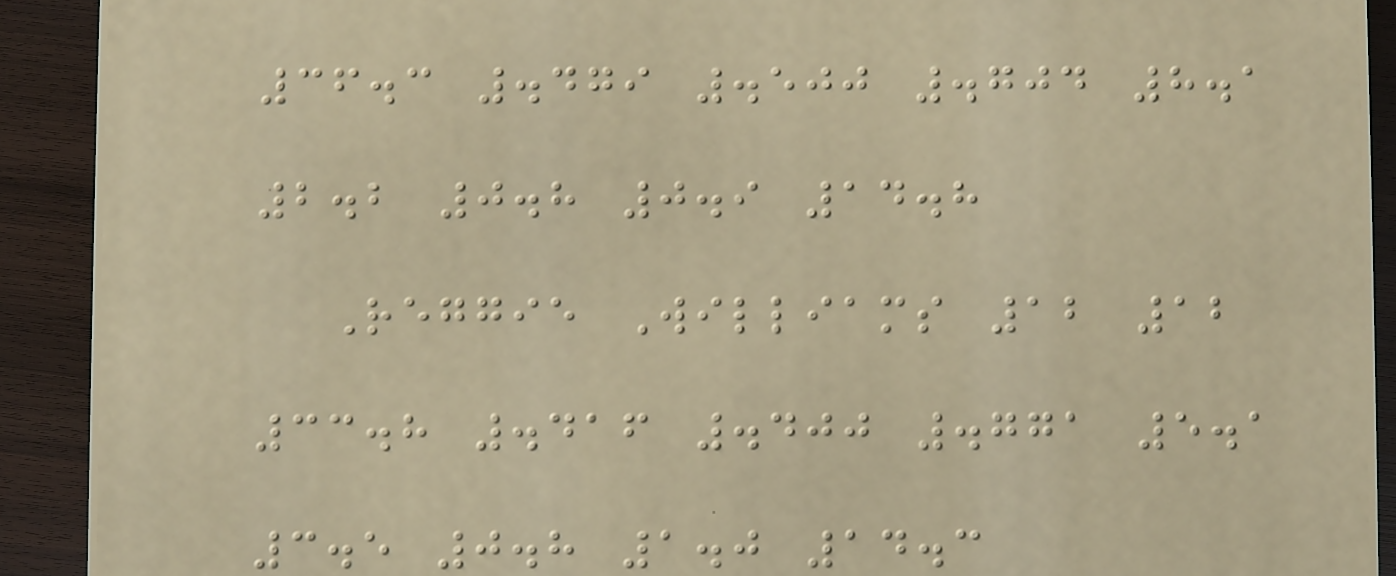36.3 .479 .500 .704 8.1
2.2 0.8 0.9 14.8
Reggie Williams 12 12
33.8 .416 .400 .771 5.1
3.5 0.8 1.0 14.3
